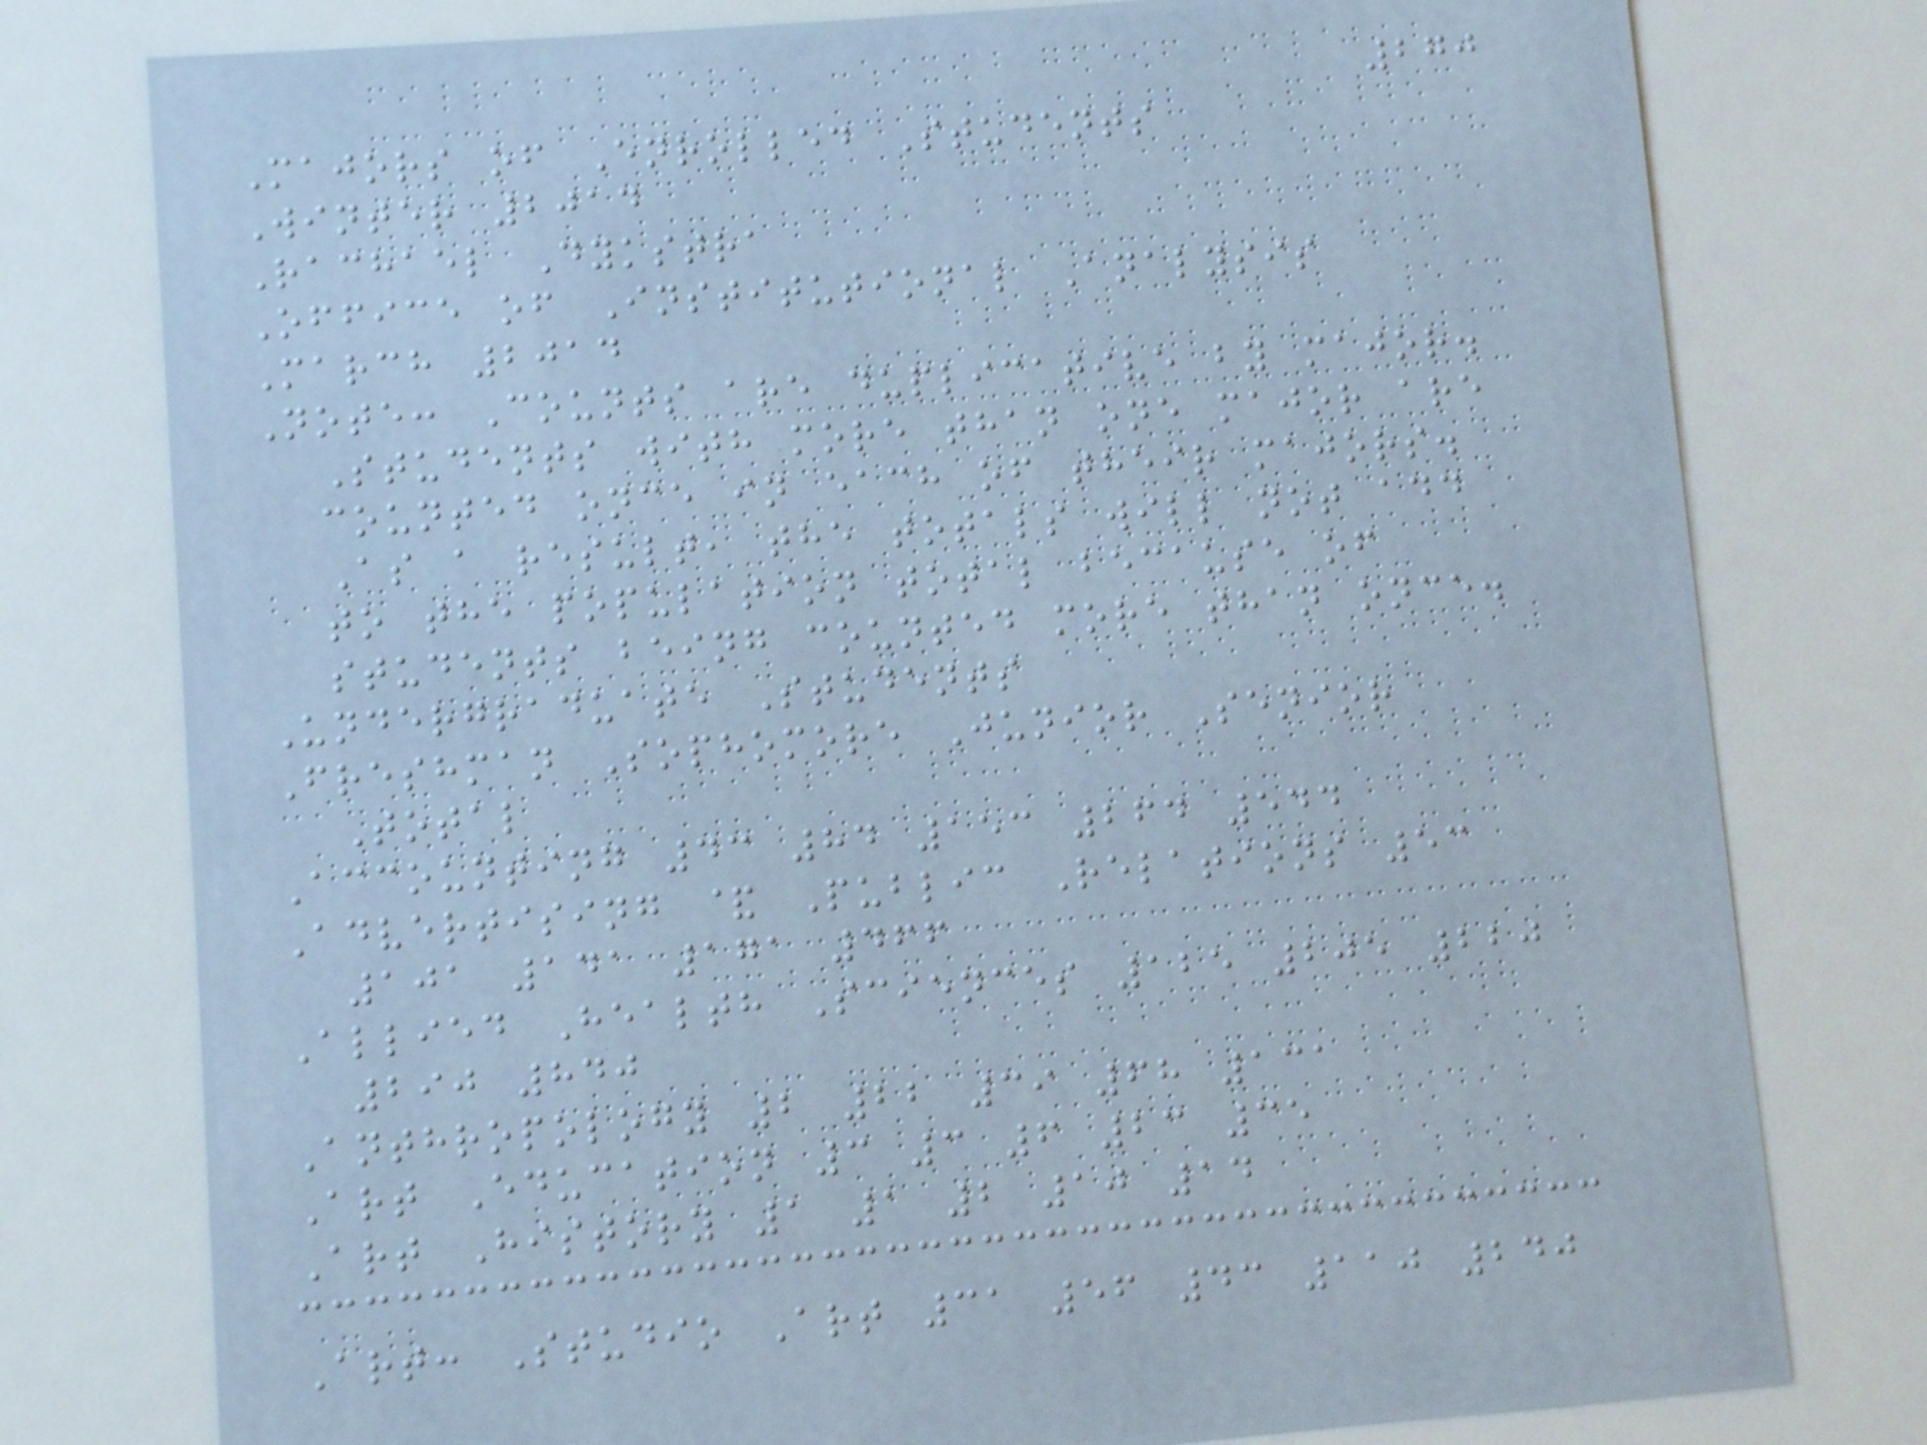270
Majors of Enrolled Students
Winter 2014
Rachael Dykstra
Office of Institutional Analysis
March 2014
Note: Counts are duplicative by major.
Students with more than one major are
counted once in each of their majors.
As a result, the totals will not add
to the population total because of
students being counted more than once.
Undergraduate Students
Freshman Sophomore Junior Senior
Total
Accounting 43 84 153 264 544
Advertising & Public Relations 53
101 141 171 466
Allied Health Sciences 125 205 220
290 840
Anthropology 2 22 39 68 131
Art Education 3 3 6 23 35
Art History 1 1 2 10 14
Art: Studio Art 31 56 43 110 240
